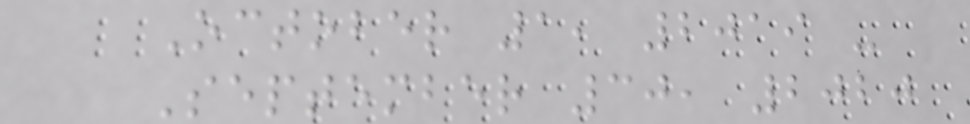October 1, 2019 -
September 30, 2020
